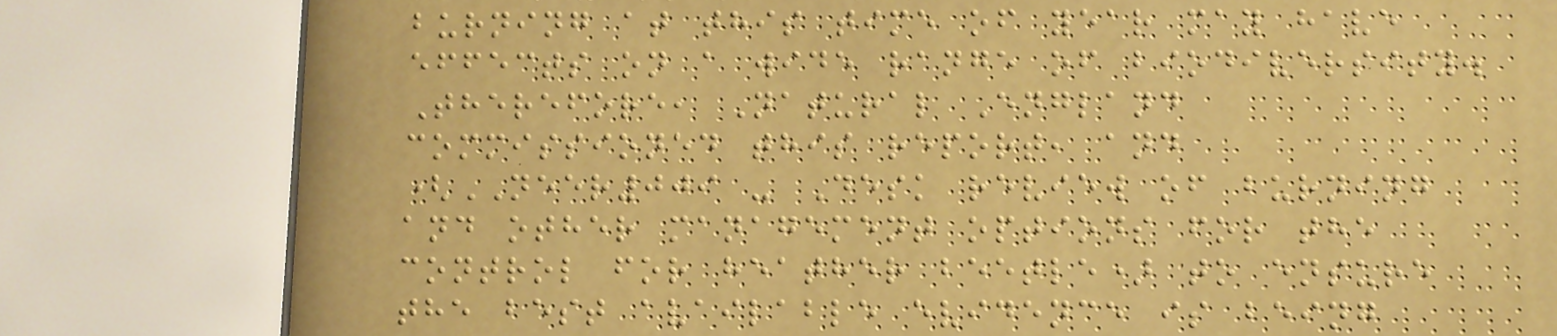burning at this time of year may have
effects on a wide range of biodiversity.
Therefore, Natural England
commissioned this report, and
(NEER009 - Desk review of burning
and other management options for the
control for heather beetle) to ensure
the best available evidence is being
